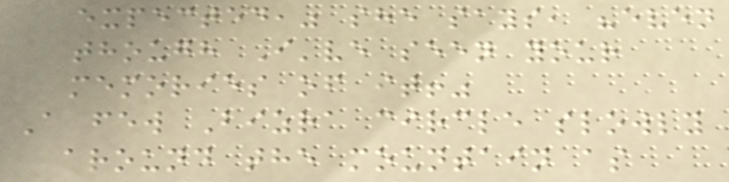expected," she says, "even
though I've seen your
memories of it!"
A few Bizra circle slowly
around the mountain as
